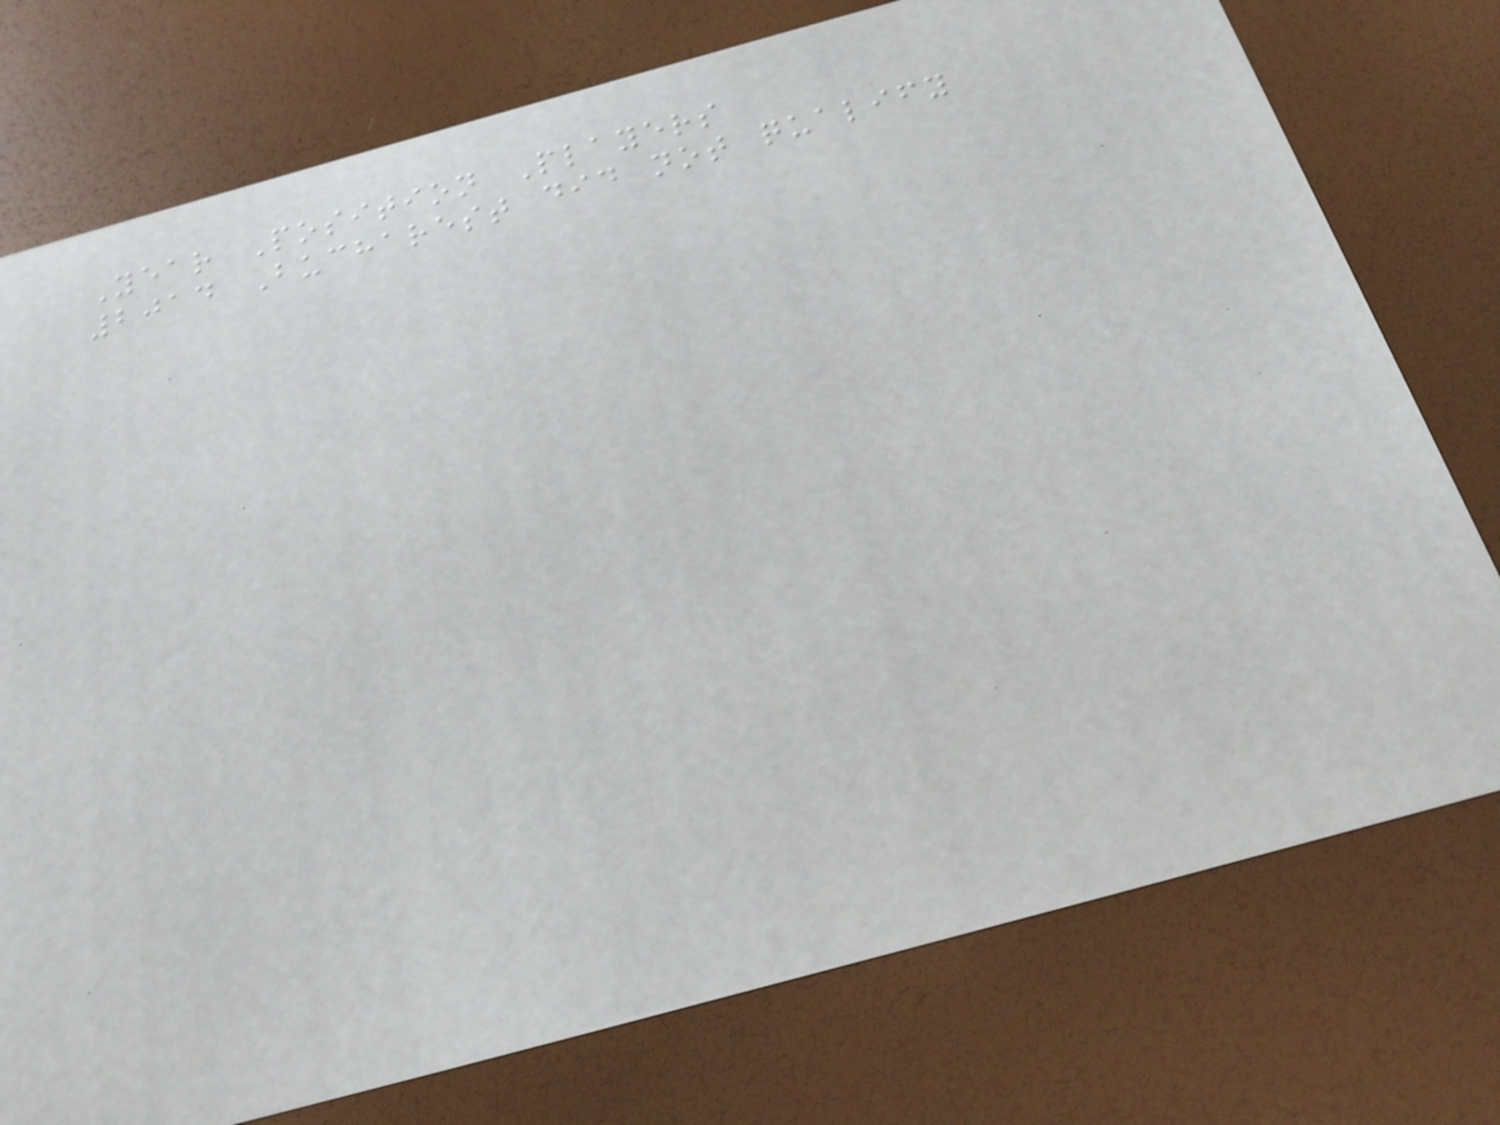Year Position Players
2014 Bucharest did not qualify
